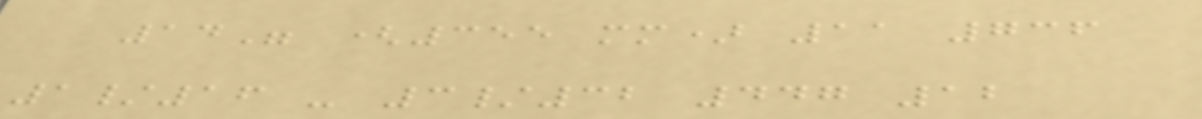14" (355 mm) 11 736
1/16 - 3/32 447 12
